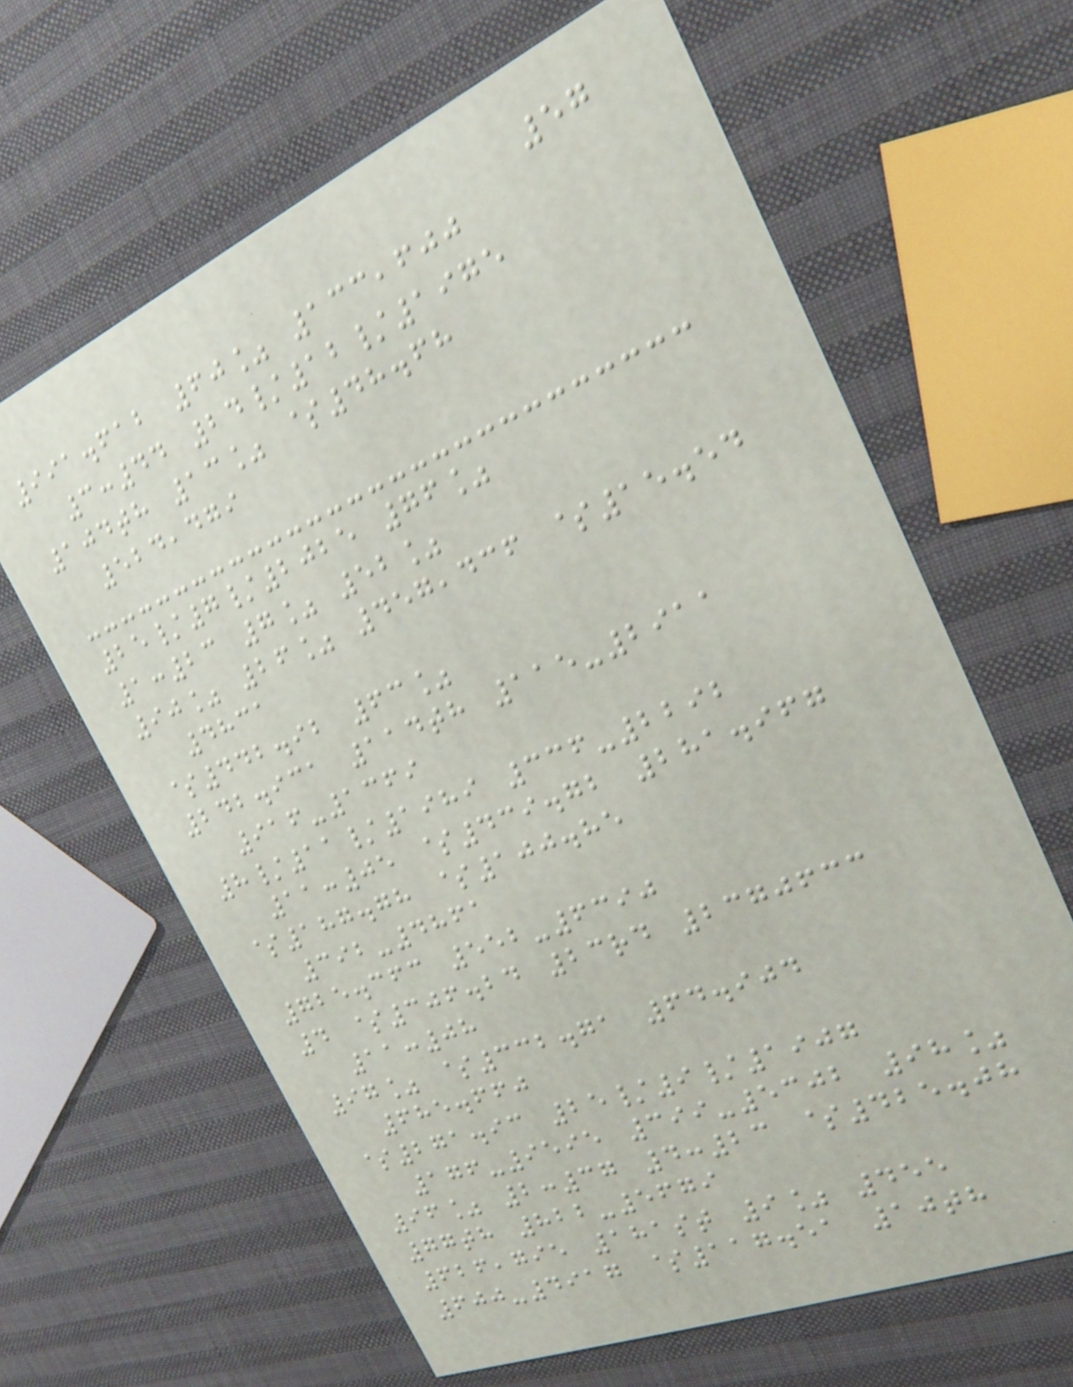57
991.612 60% 133,600
3:44 24/12/1975
104th 13% $48.68
524,479
25/7/2025 76%
1:23 7% 52%
90% 26% 457,436 $15.54
4831
$442.92 63%
242.931 114th 115-2911
916-1369
8/11/1989 336-2292
11:05 $439.72 281.967
$187.78 $100.85
392-4861
725.363 552-6390
4 $306.24 23rd 2370633
11:08
97% $332.71 64.904
685.660
$271.93 25/9/1907
176-9595 399-5302 98%
96% 2:37 4:23 $425.08
77th 822-5679
626,795 181st 9% 455
600-4917 $117.51 10th
